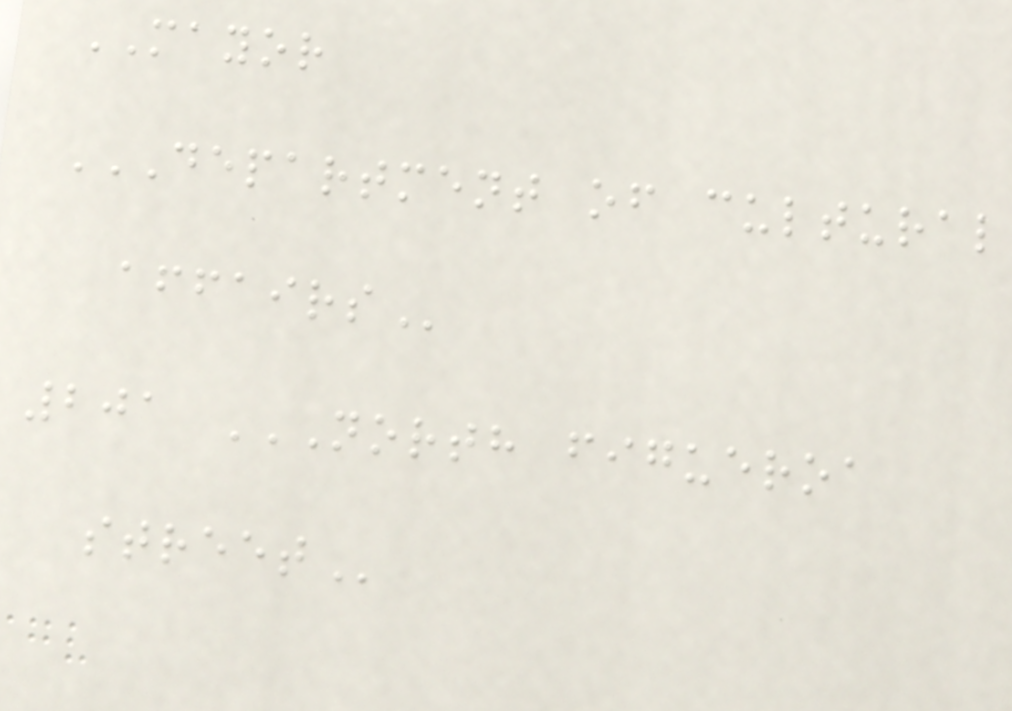MAYOR
DEPARTMENT OF CULTURAL
AFFAIRS
201 NORTH FIGUEROA
STREET
